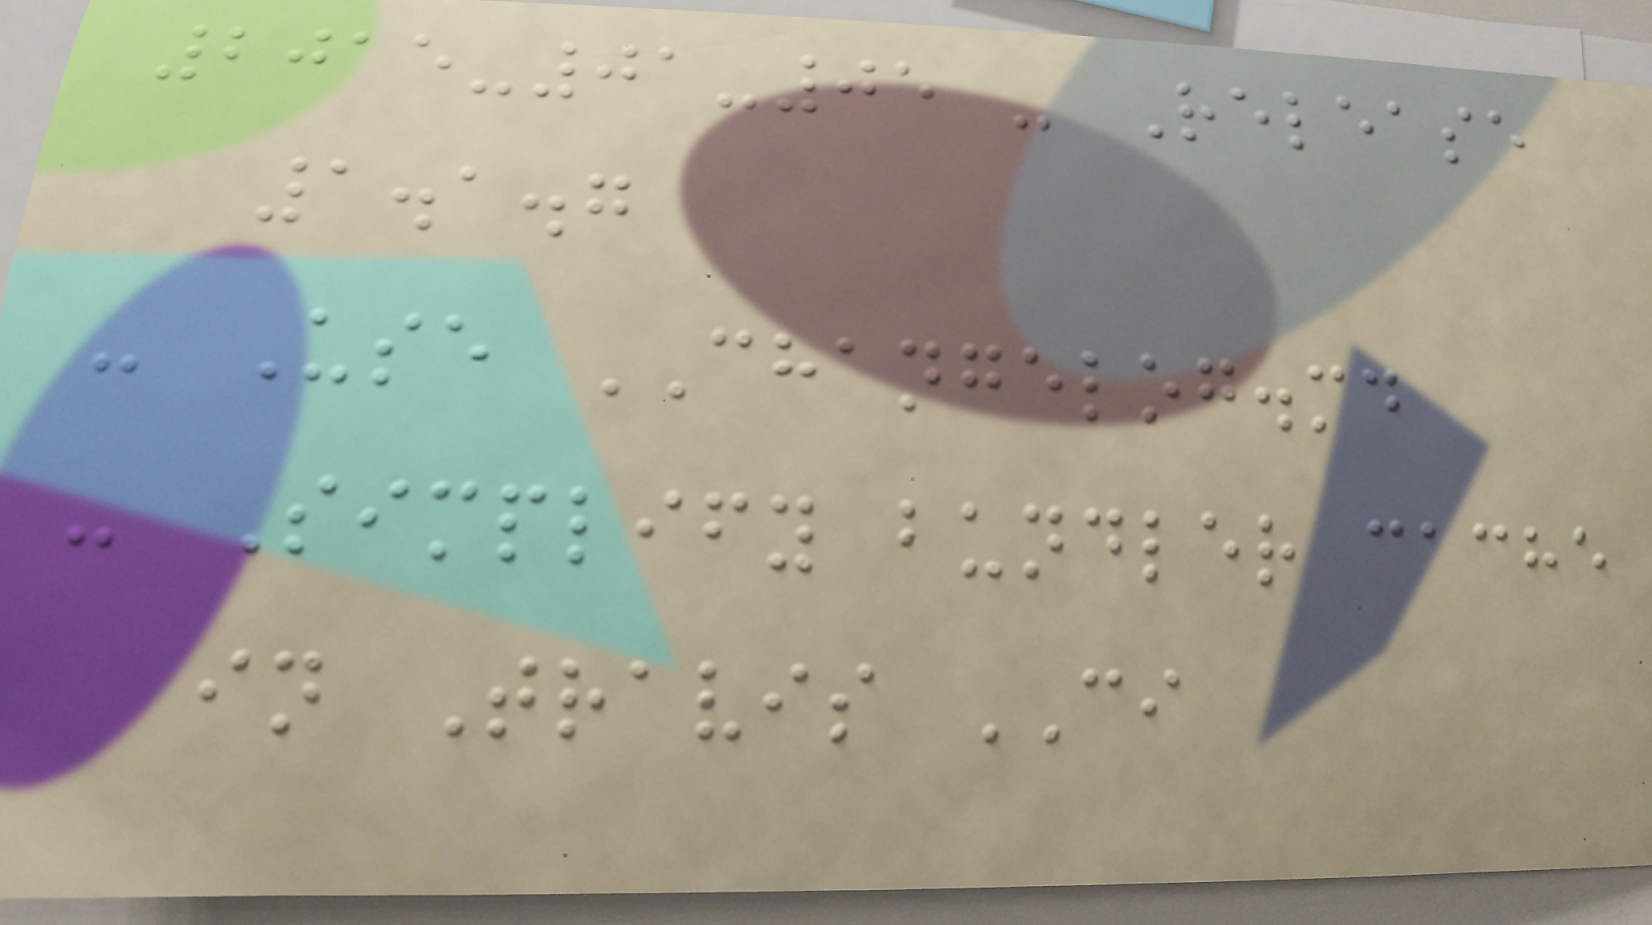2015-01-05 - Release
1.1.7
- Use CHANGELOG.md
- Simplify bundler cache
in Travis CI
